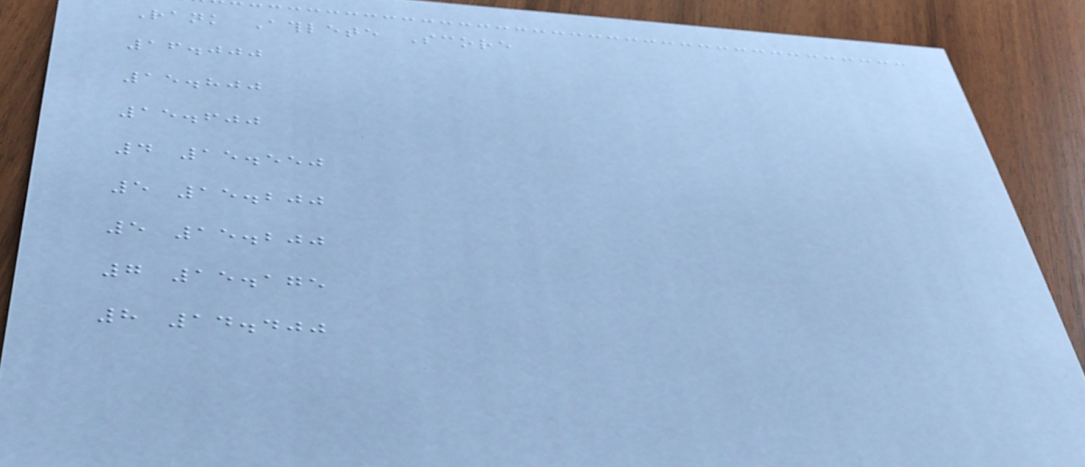Rank Athlete Score
16.000
15.800
15.600
4 15.550
5 15.200
5 15.200
7 15.175
8 14.400
